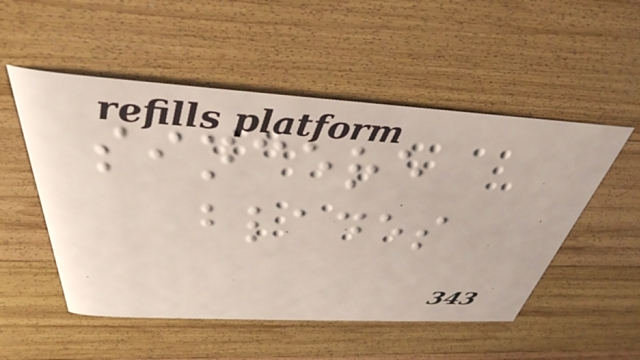sincere
blades
